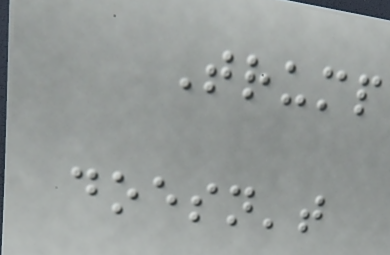Trump
doesn't
